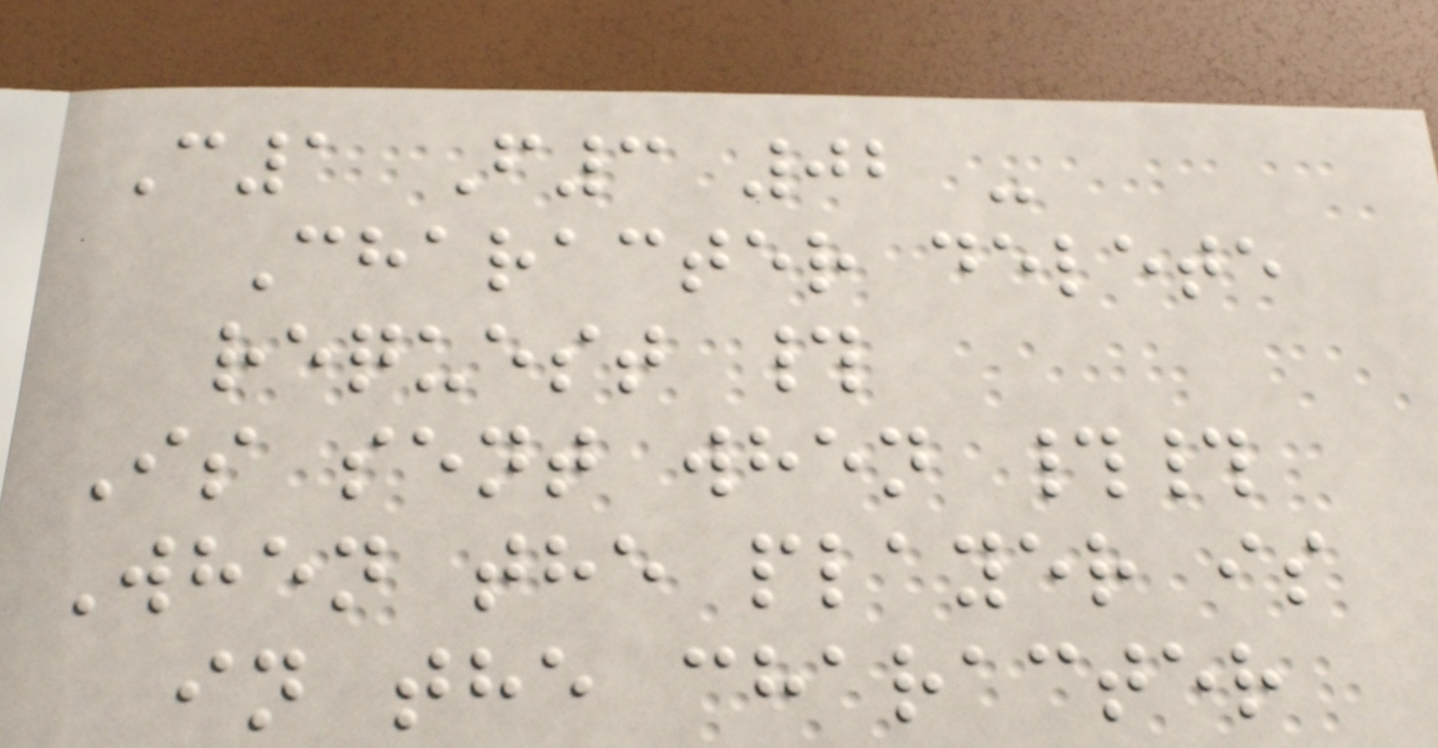C1 F3 02 -
Character delete
request #
Is sent when ##
When the player is
in the character
